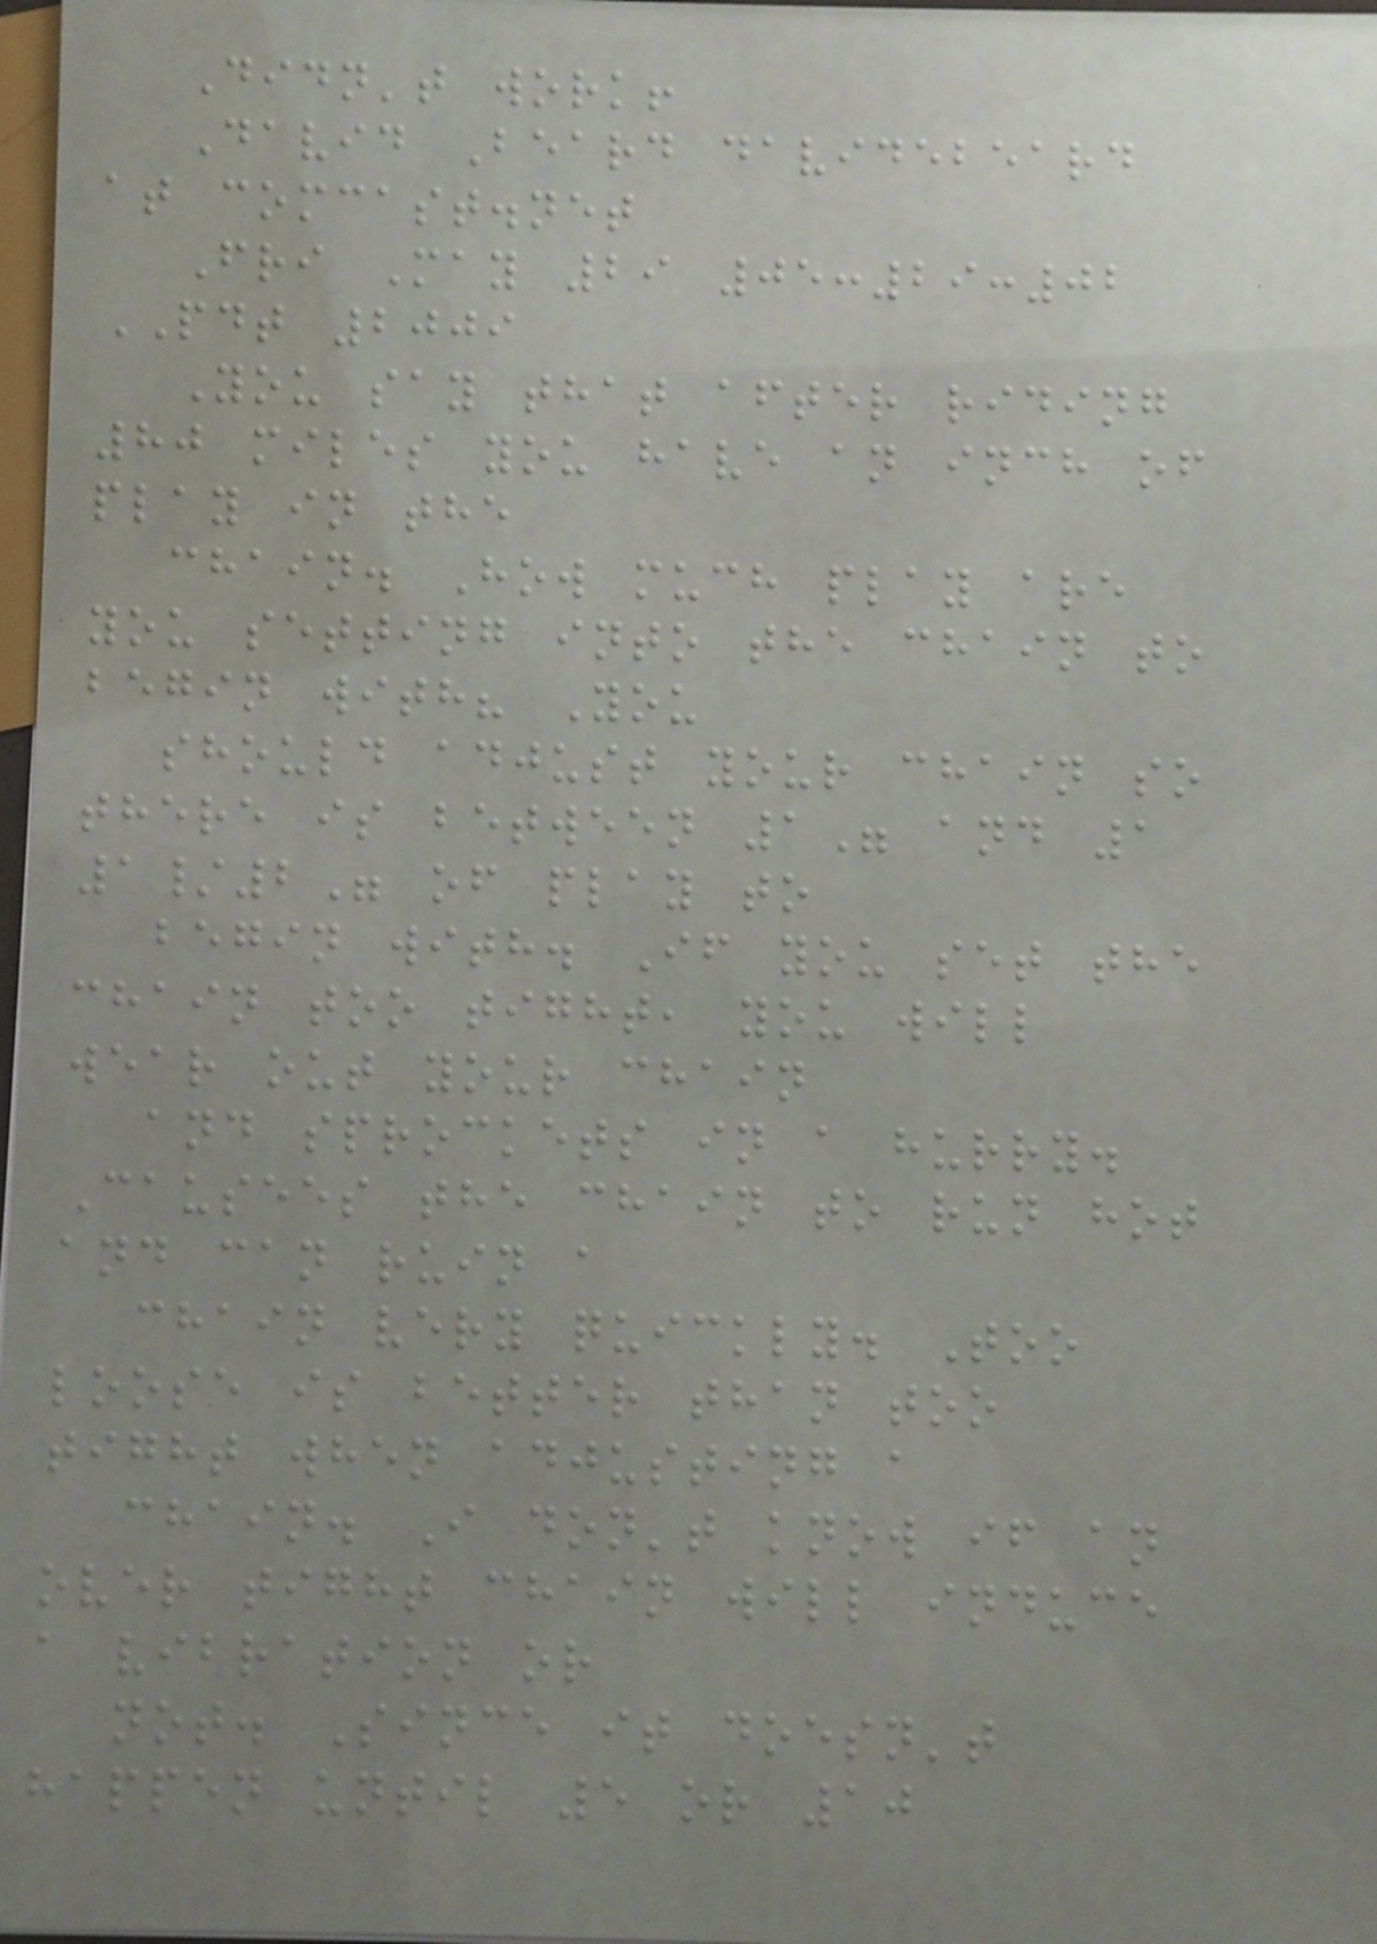Didn't work!
David Beard davidebeard
at comcast.net
Fri May 29 05:29:02
PDT 2009
You say that after riding
80 miles you have an inch of
play in the
chain. How much play are
you setting into the chain to
begin with? You
should adjust your chain so
there is between 1" and 1
1/2" of play to
begin with. If you set the
chain too tight, you will
wear out your chain
and sprockets in a hurry.
Causees the chain to run hot
and can ruin a
chain very quickly. Too
loose is better than too
tight when adjusting a
chain. I don't know if an
over tight chain will induce
a vibration or
not. Since it doesn't
happen until 5 or 10
